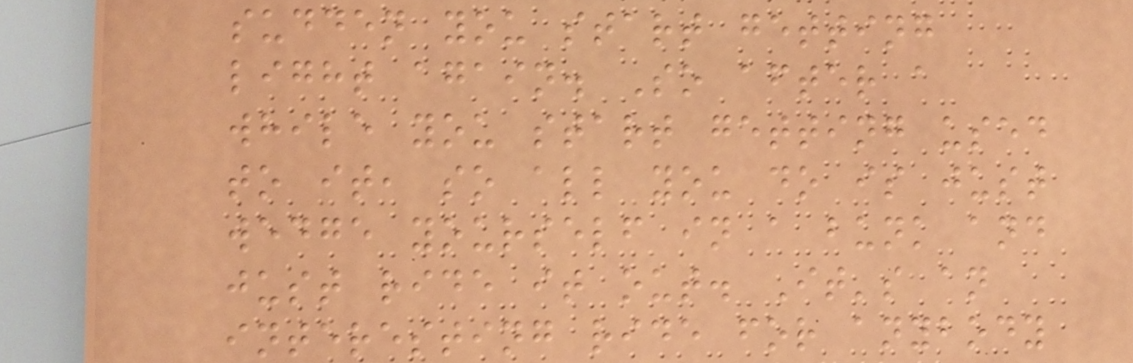sudden you start getting
light again. So after a
while you start getting used
to it, so all you do is just
wedge yourself in a bunk and
just ride it out. It's an
interesting ride for anybody
